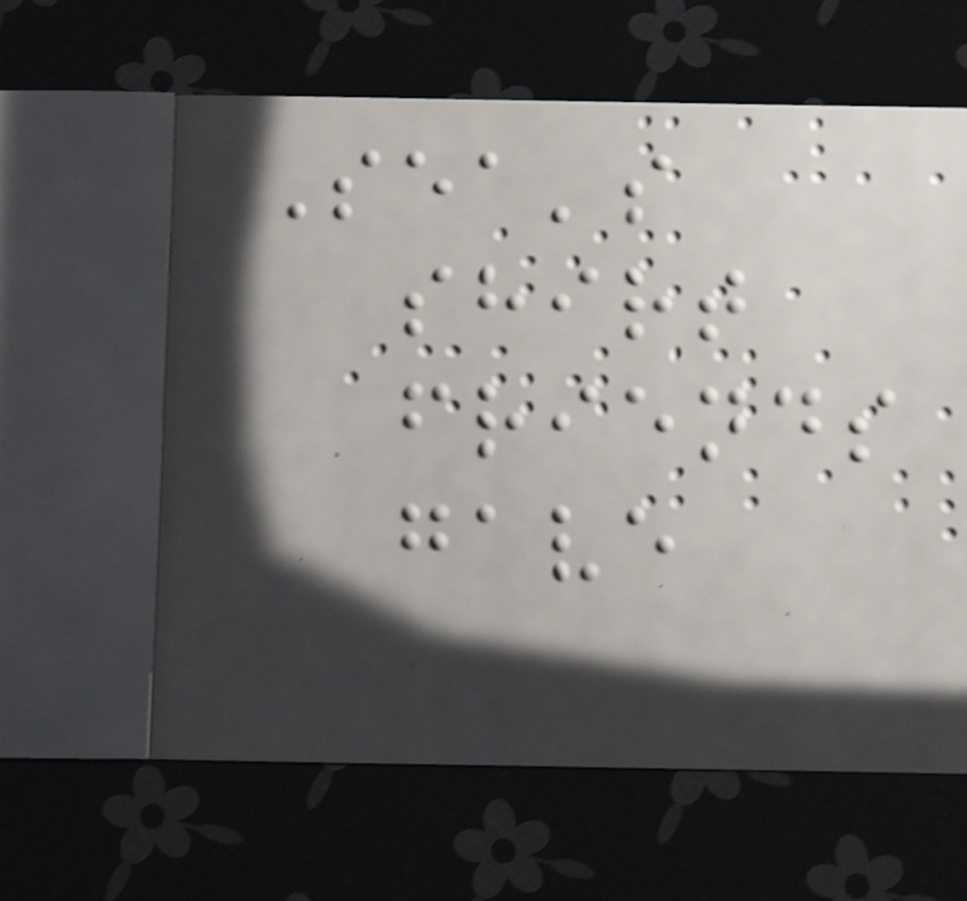Sea's
shirt
friends
gave
